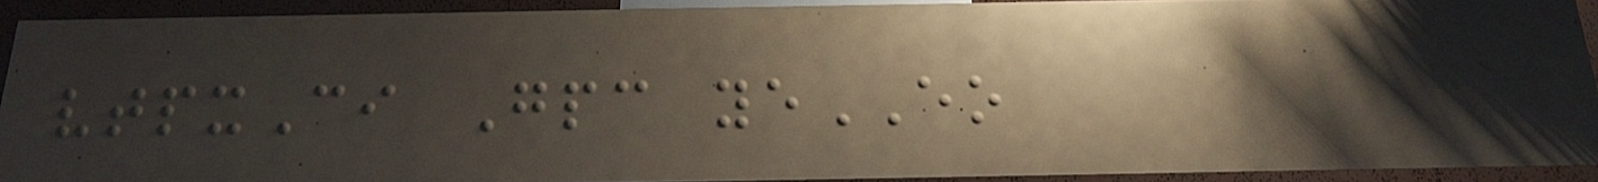vtpxCi Gpc yeEO
